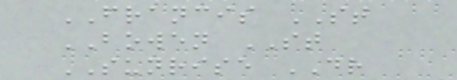FRANCIS ST
BOWEN ST
SUNRISE DR
